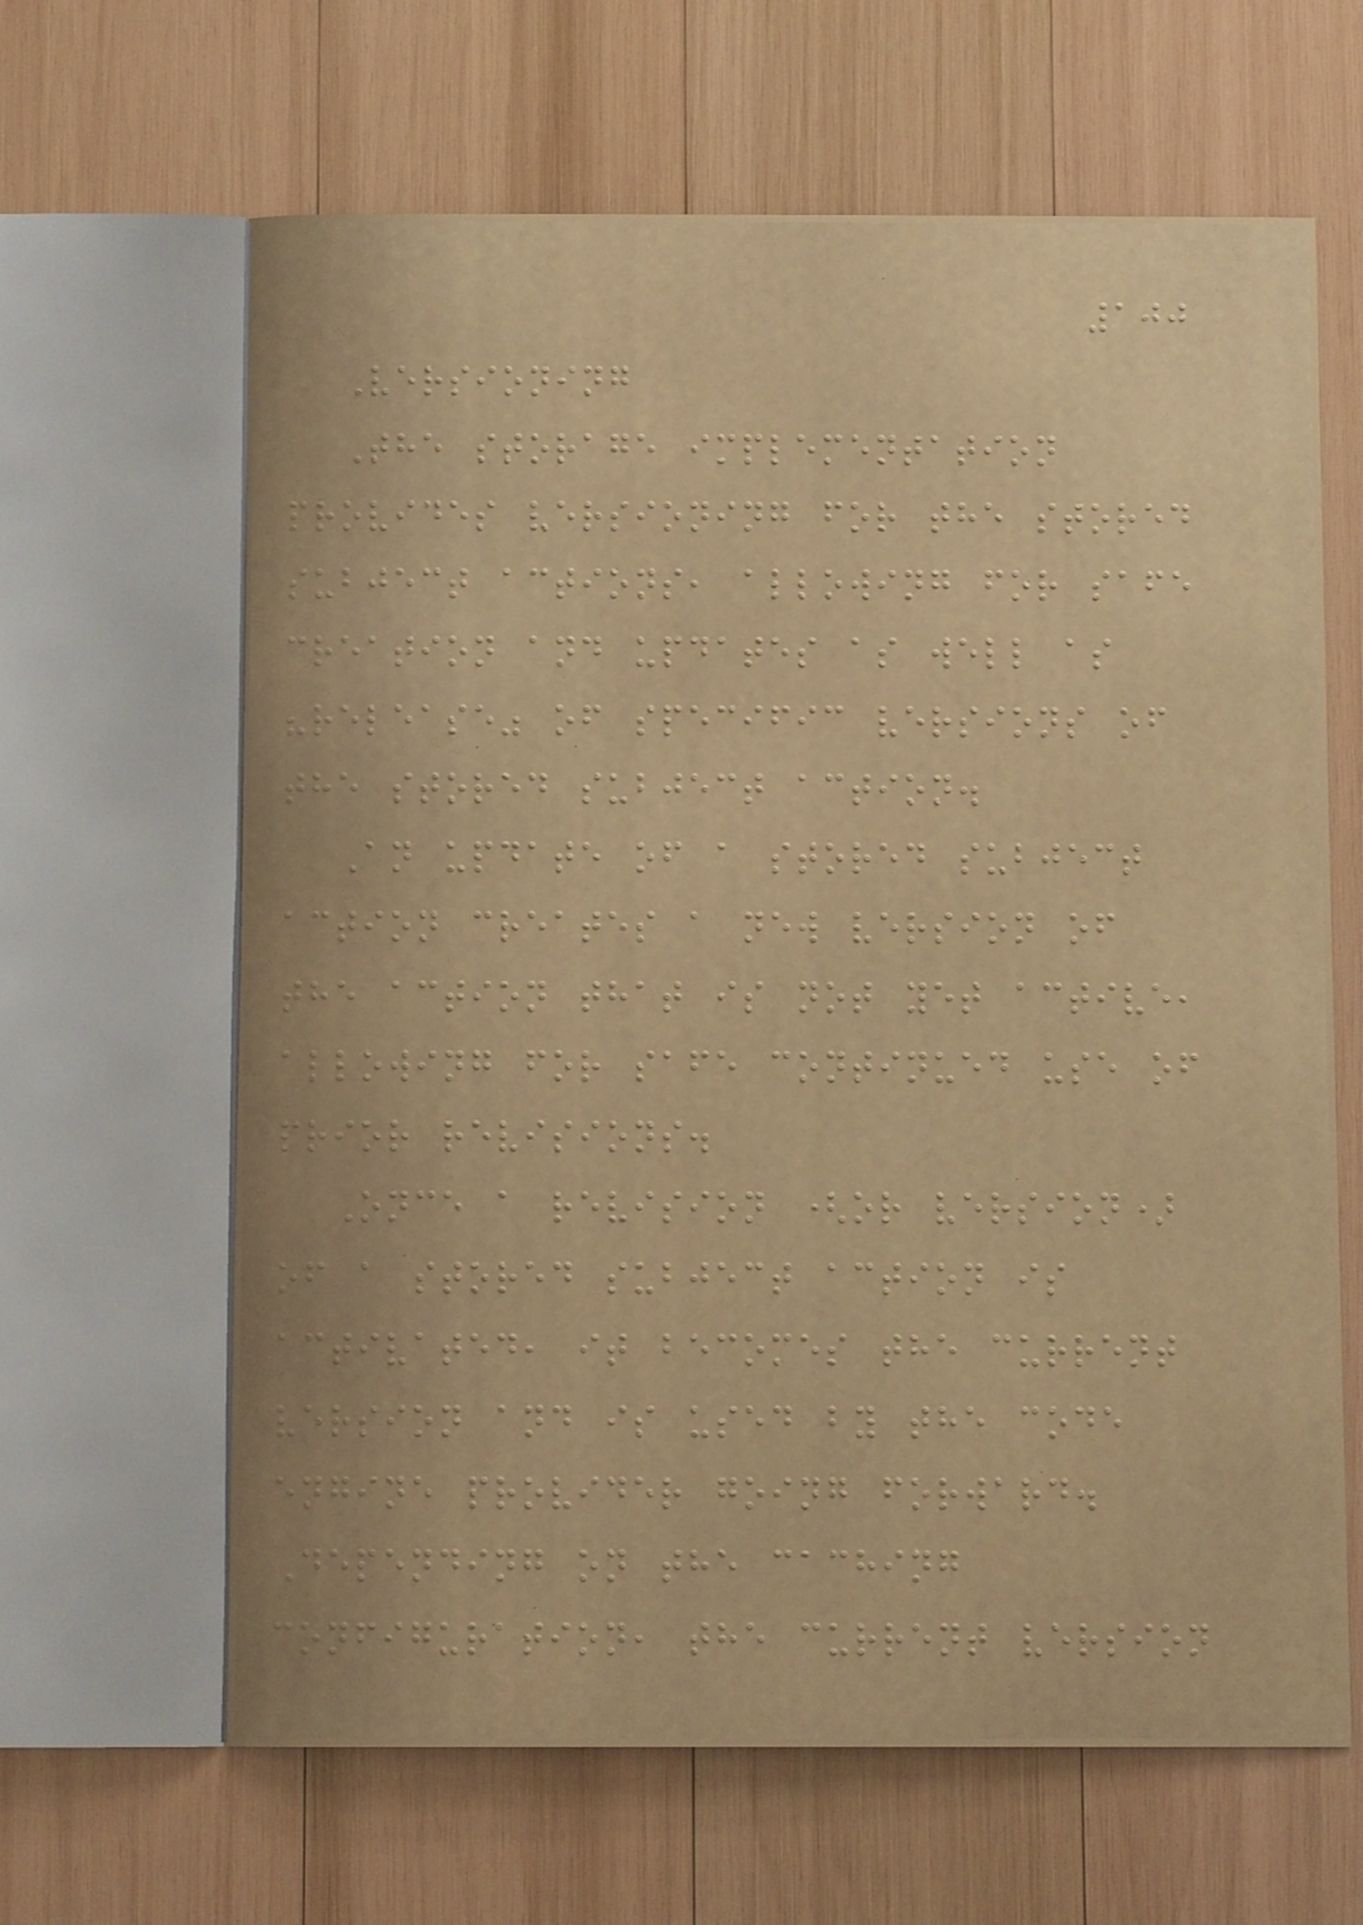100
Versioning
The storage implementation
provides versioning for the stored
subject actions, allowing for safe
creation and updates as well as
"release" of specific versions of
the stored subject action.
An update of a stored subject
action creates a new version of
the action that is not yet active,
allowing for safe continued use of
prior revisions.
Once a revision (or version)
of a stored subject action is
activated, it becomes the current
version and is used by the code
engine provider going forward.
Depending on the caching
configuration, the current version
